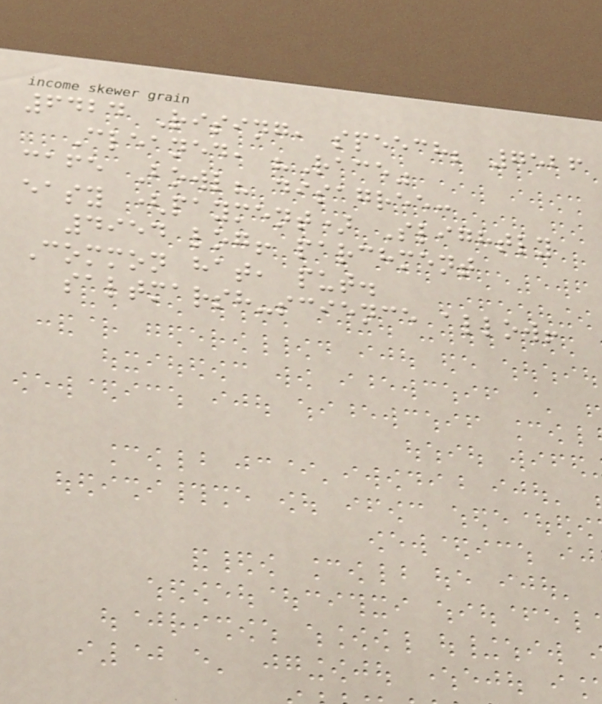6424 Rising, speech; 7526
Cleaned, "Race"
cafe Bowl? disagree:
easy (payment) Slightly
4954 log! parchment
Common hat, put.
saltmarsh-science allow!
